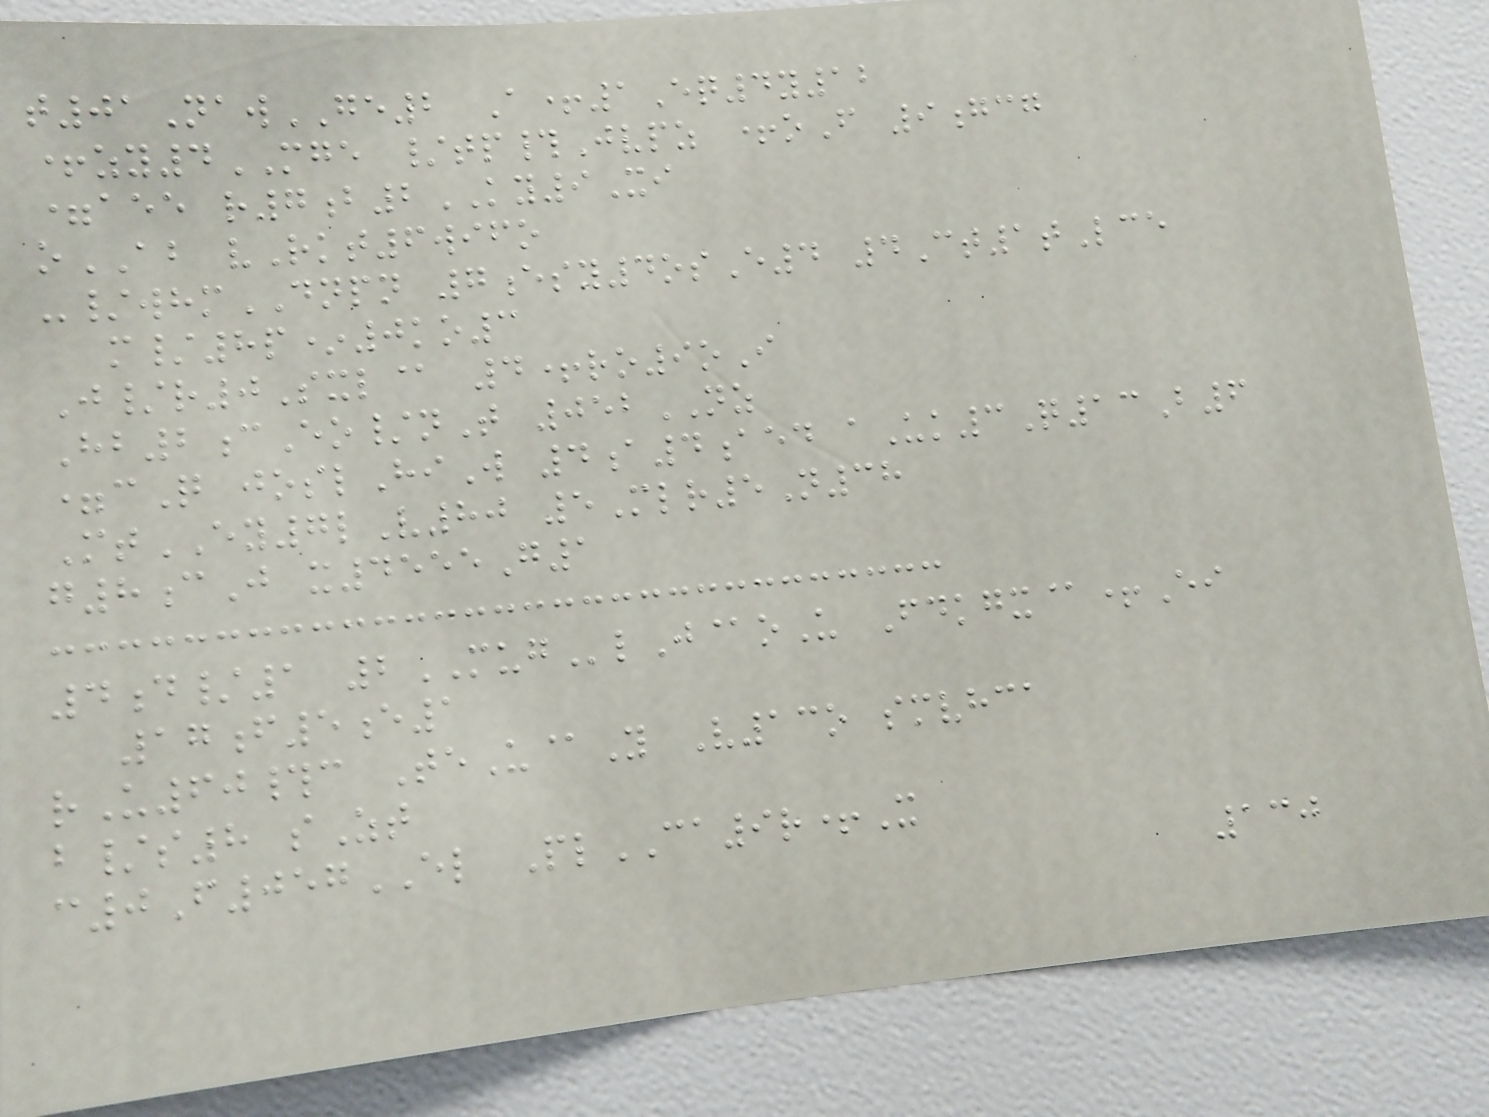t01NawGE2 A+1Eq4y12
+zy4MGE /tp#Jvpz +oF 9gcg
=aee r7b2KY9Xi
oAB vRkt6wifo
-/whmDNPN 7esy4osE4 4Ct1tLce
m/8p*0ko3
J/r0Sxl@ 4+ro9oI
Hb2cEo/nT 052NZ
=cQ joslHiW 4a4aed aUk3Q13B6
MtEY7lV80 5Mlr5N38
g8cJ x4555G1
4d/1 2MUGlJ@oU Fdkgx@+Ei
17f5e1
rU60#c TeU@Y V13o smvhca
b/s8 sZt
c0F057EL PlCA9r+X
130
